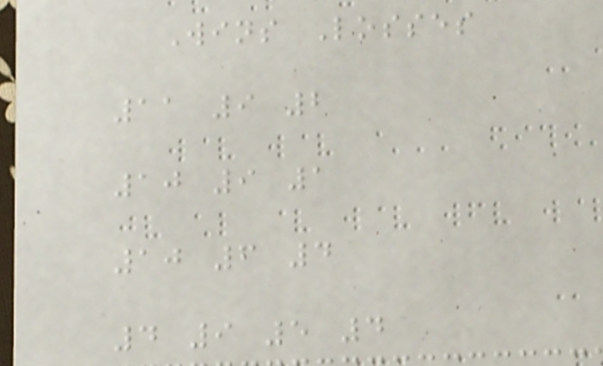Wins Losses
11 9 2
10 9 1
10 6 4
4 9 5 4
